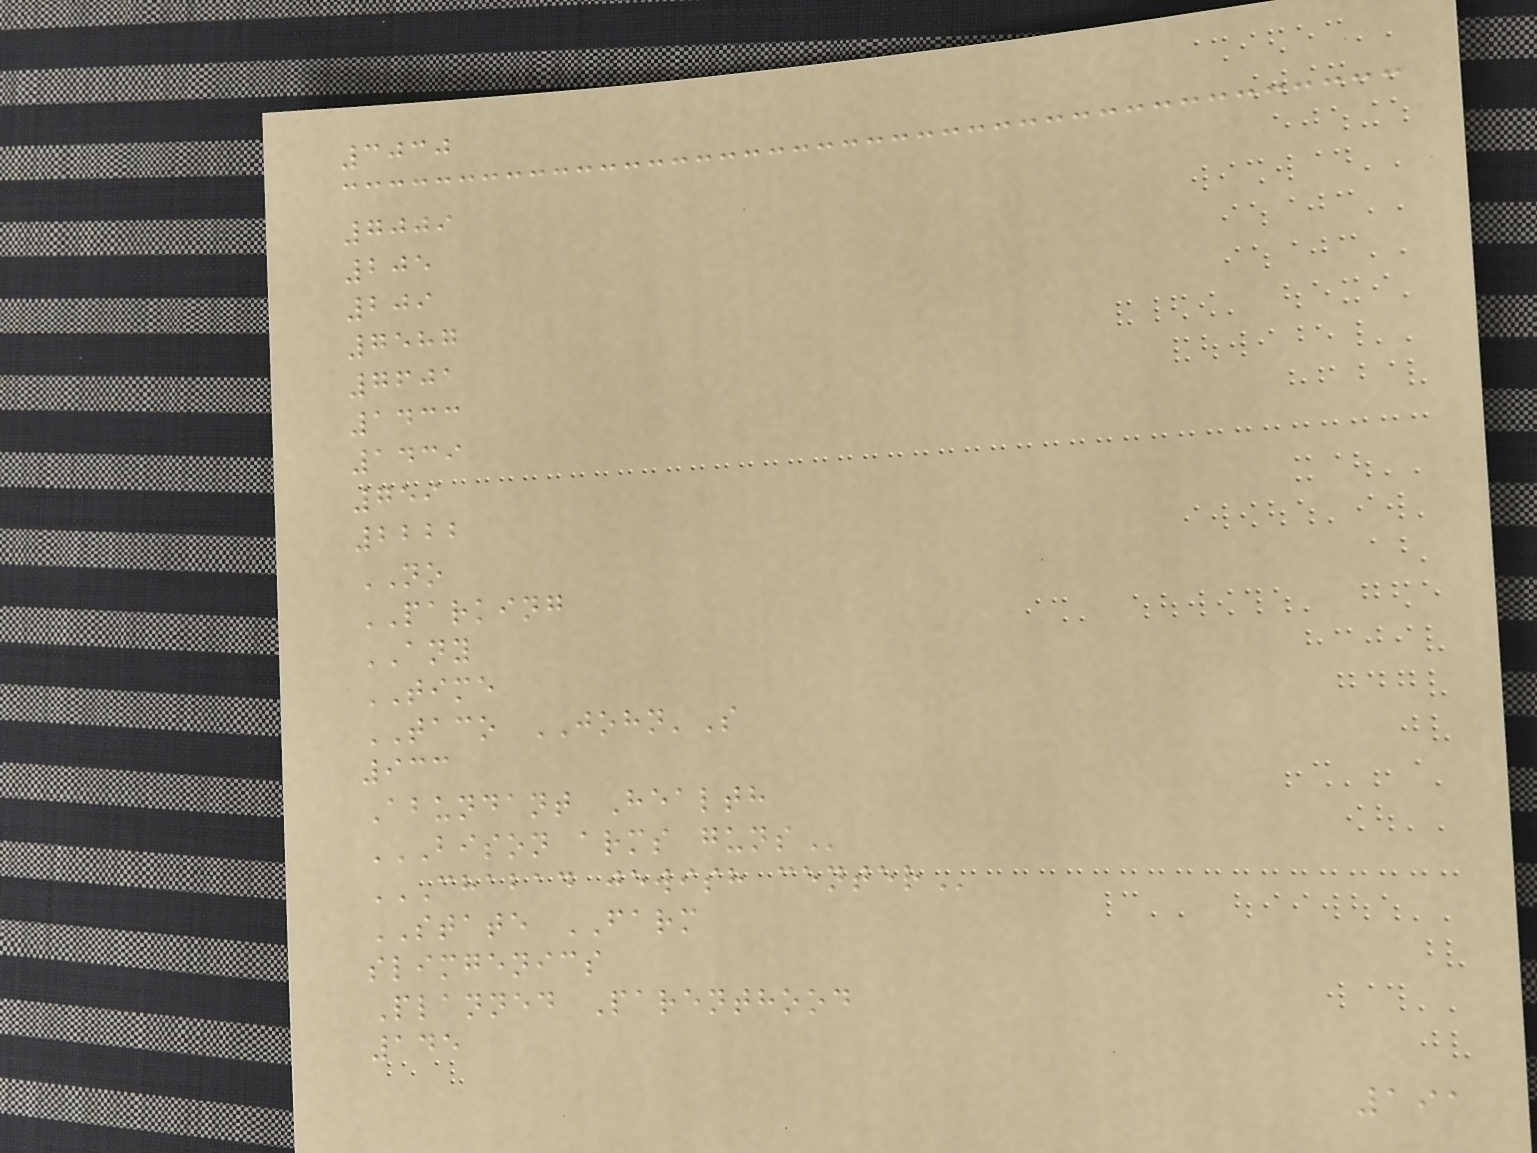3030
7009
205
209
7587
7601
1433
1439
759
2222
NO
PARKING
ANY
TIME
TACO JOHN'S
933
Abundant Health
BISON ARMS GUNS
CHABAD JEWISH CENTER
STATE FARM
slimgenics
Planned Parenthood
145
191
